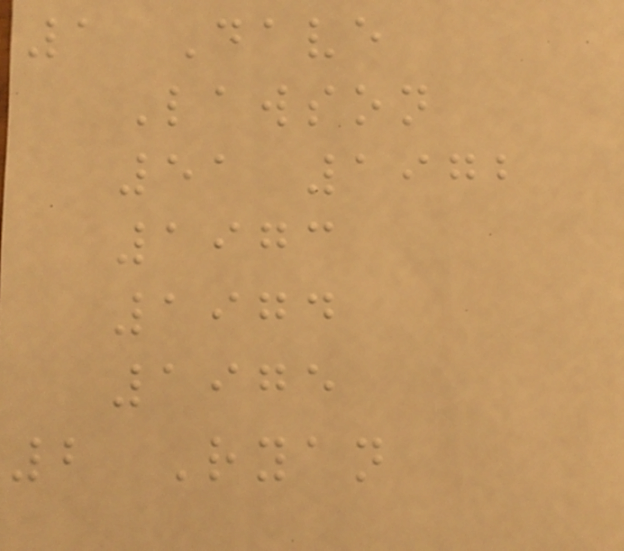1 Dave
Lawson
51 1972
1973
1974
1975
2 Ryan
